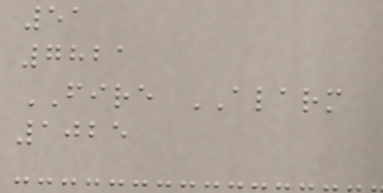51
7821
FIRE ALARM
1025
